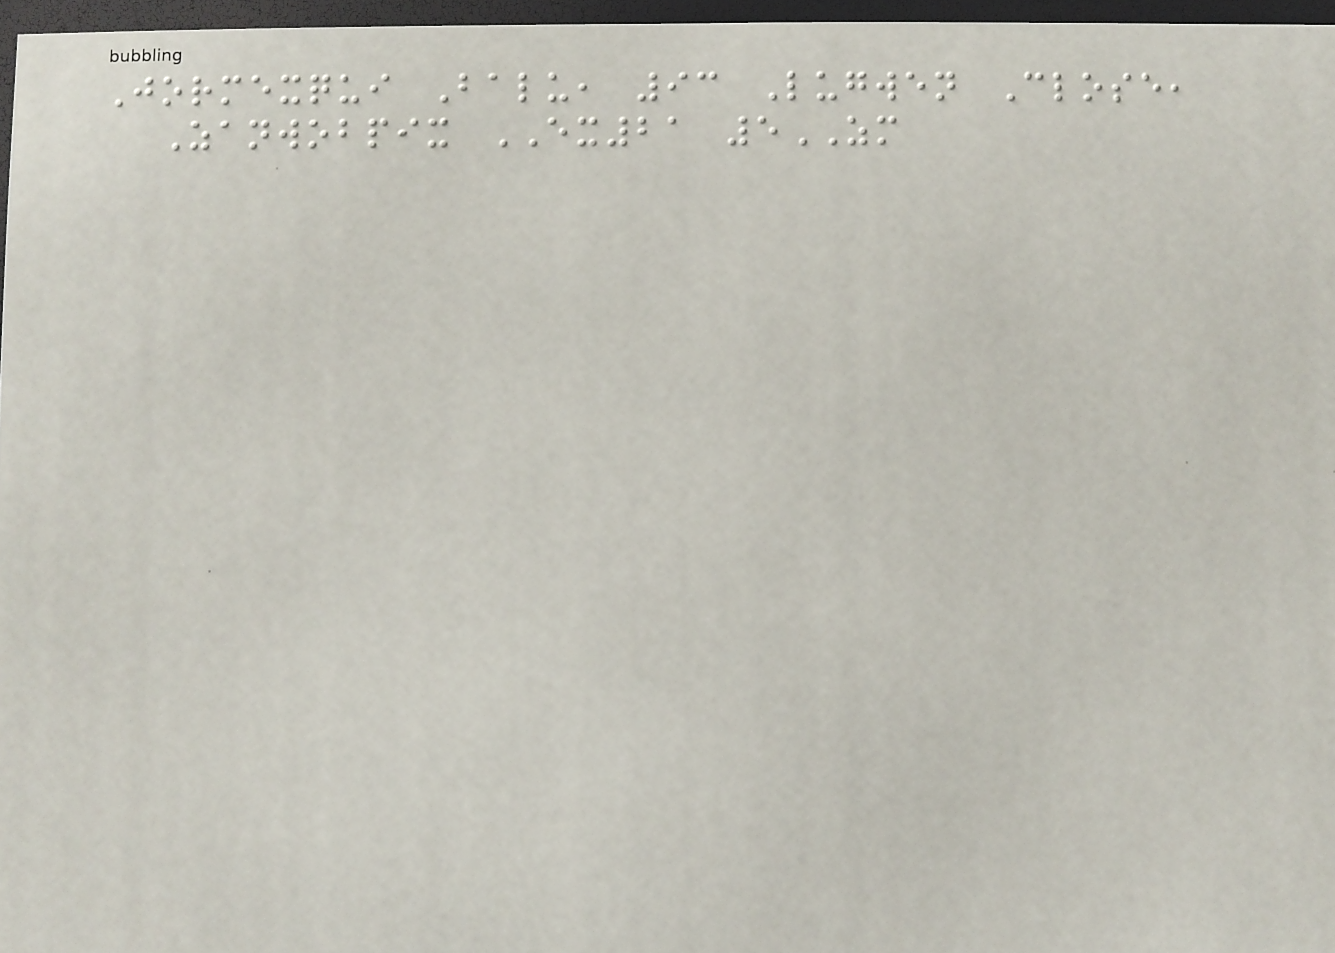Jormexqui Balu, 93 Lugwen Close,
Zanwobpix EX21 5ZM
